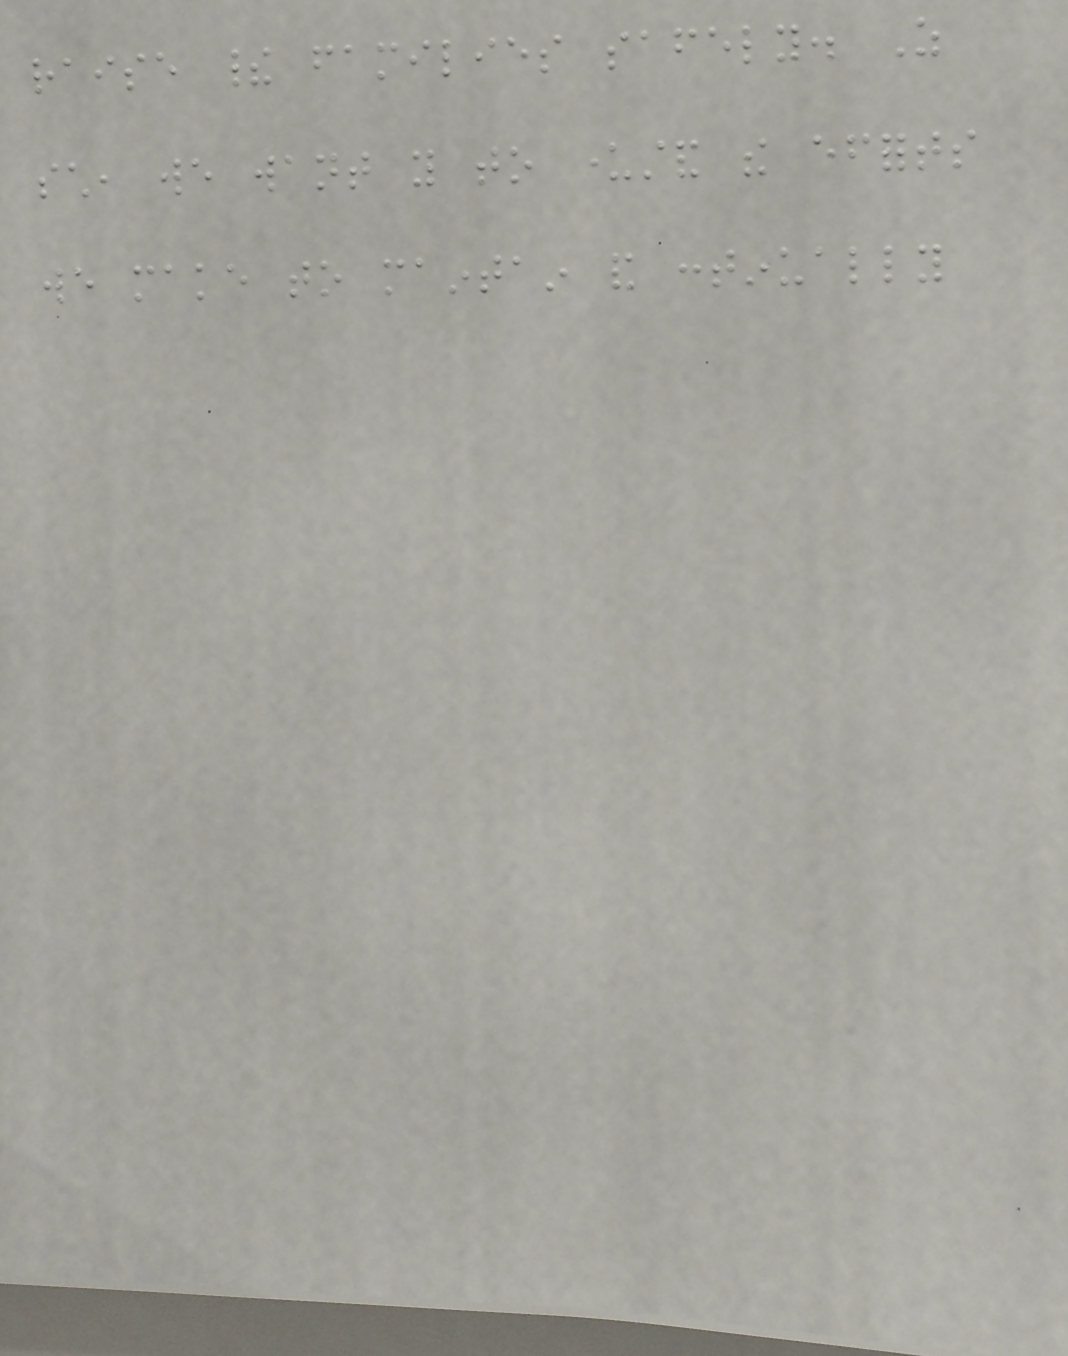raise their families safely. As
such, we want you to understand the efforts
we make to maintain and continually
